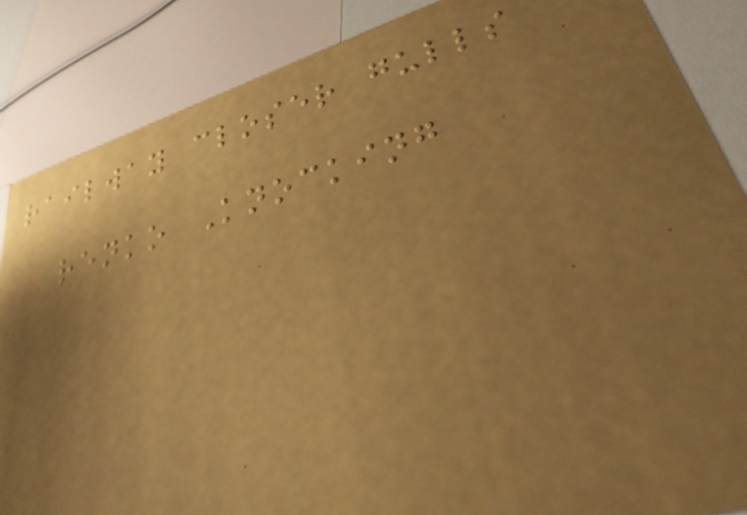railway closer gulls
renko Knocking
